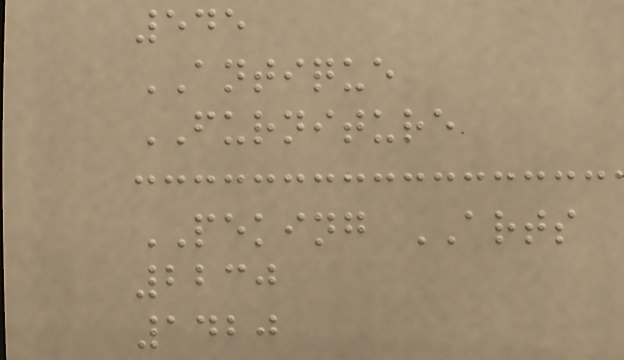545
ANTIQUE
FURNITURE
PEKING ARTS
2230
1420
